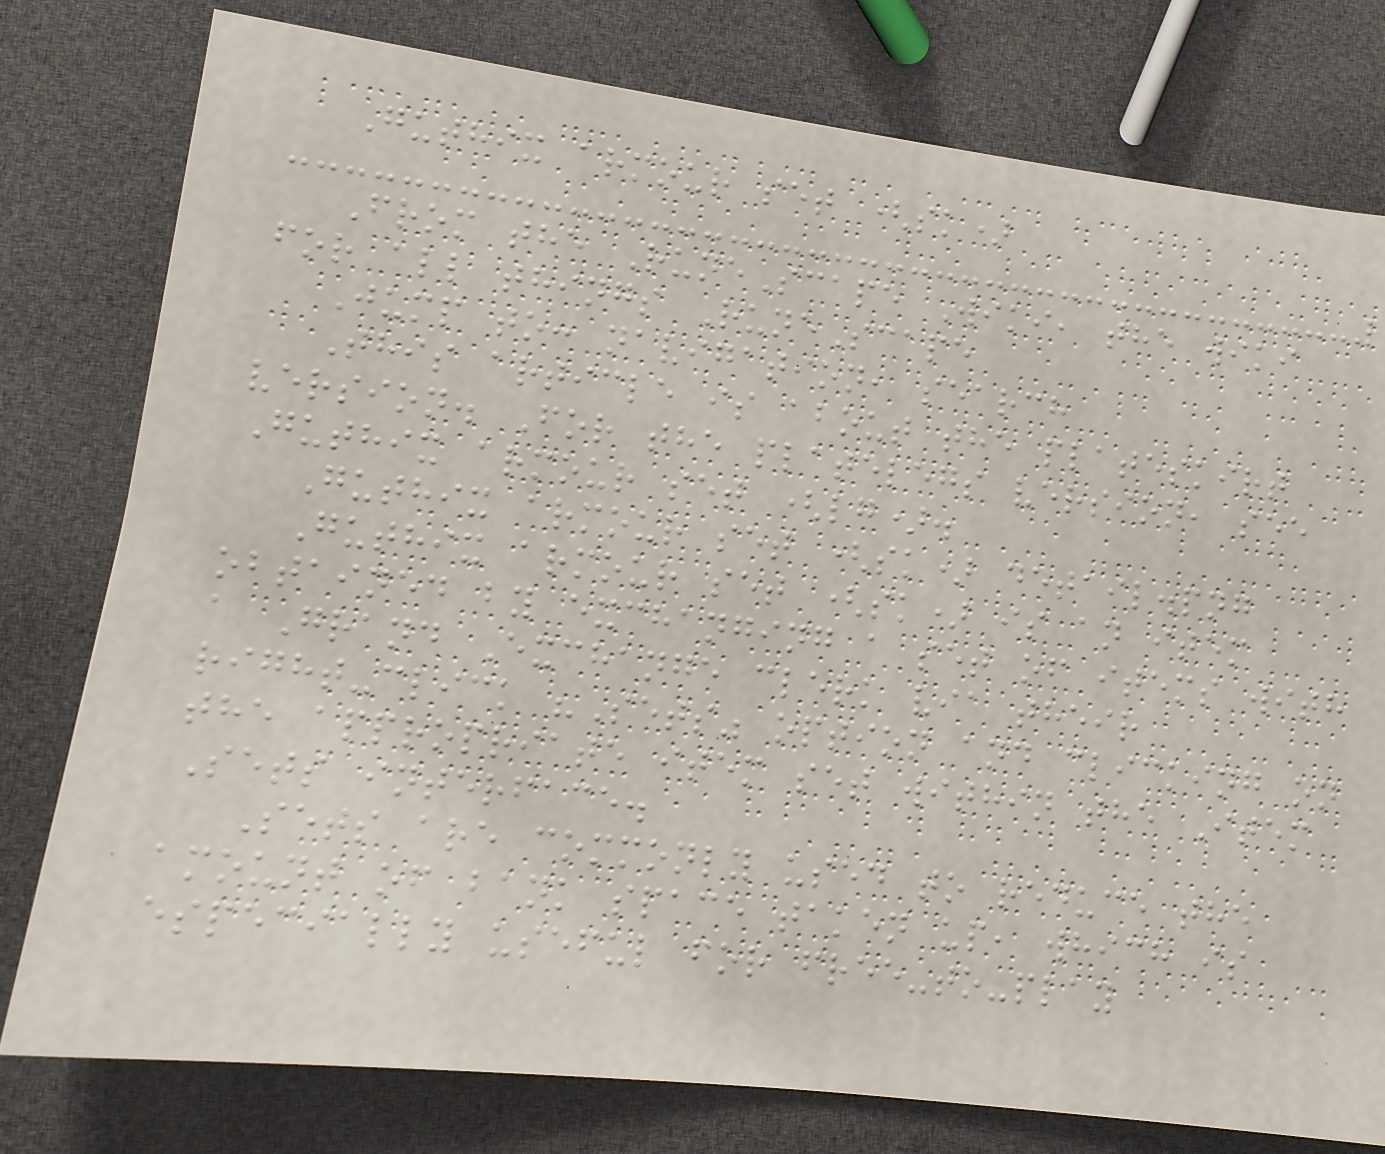Guthix armour set (sk)
From the RuneScape Wiki, the wiki
for all things RuneScape
Jump to: navigation, search
This article is about the plateskirt
version. For the platelegs version, see
Guthix armour set (lg).
Guthix armour set (sk) detail.png
Guthix armour set (sk) is an item
obtained by exchanging a set of items with
a Grand Exchange clerk via their
right-click "Sets" option and clicking on
the appropriate item set within the Item
Sets interface.
Sets are commonly used to reduce the
amount of bank space taken up, which is
especially useful for free-to-play
